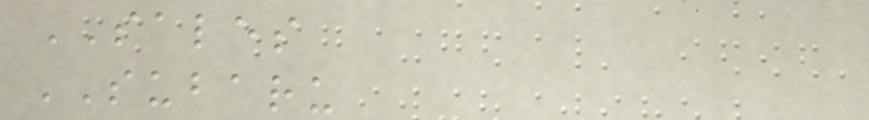SALES
SUBARU
